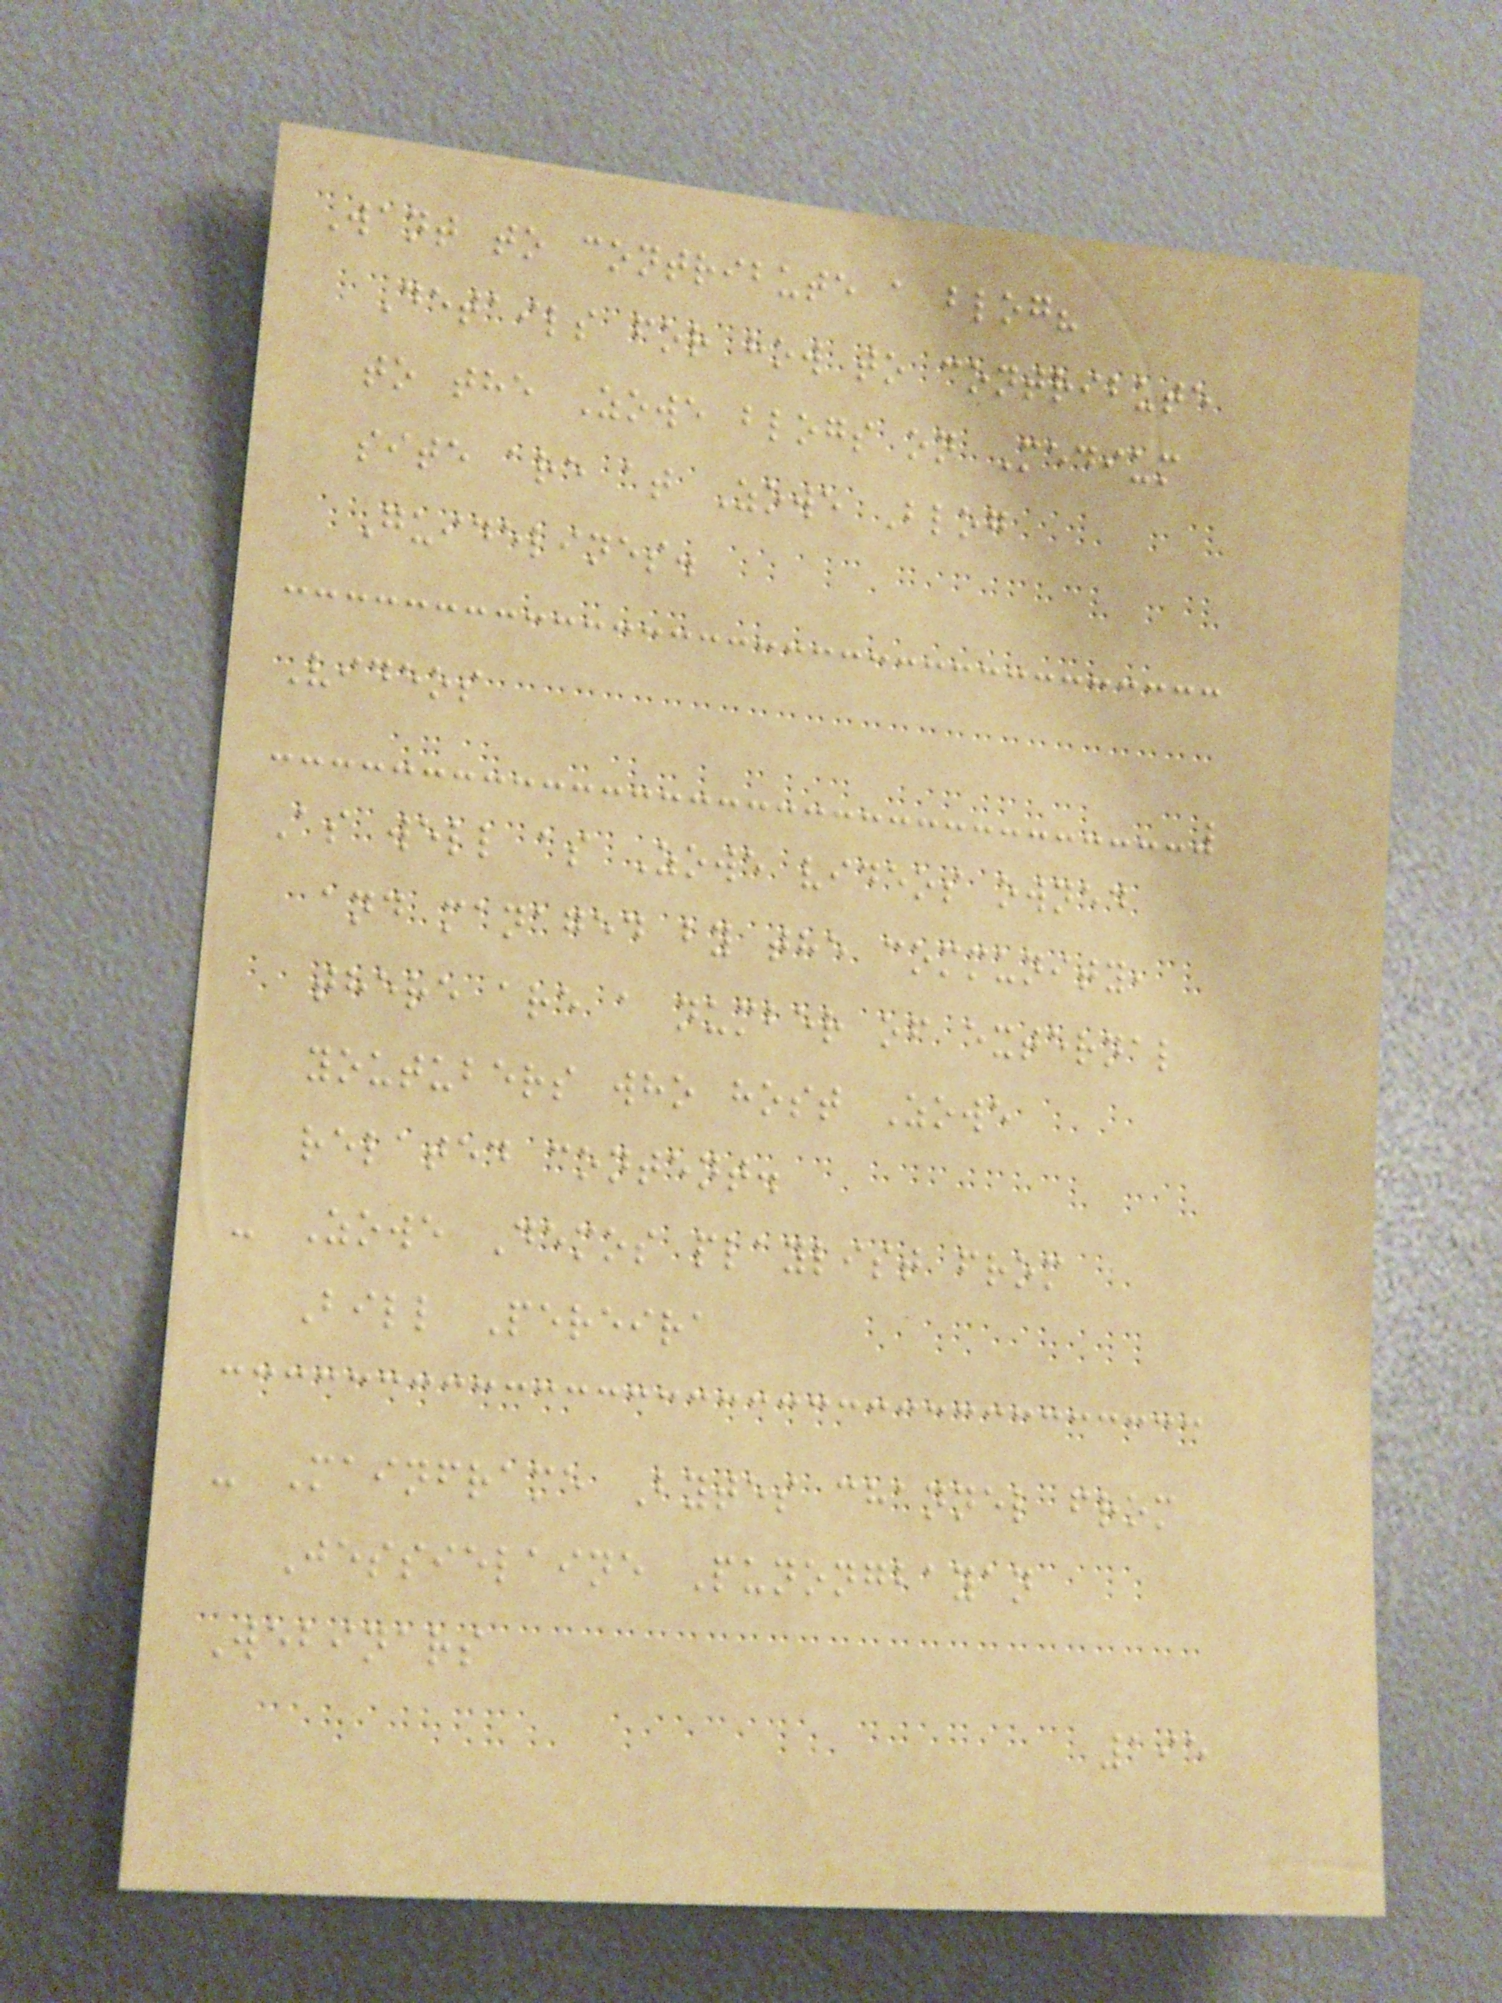Want to contribute a blog?
Details for how to contribute
to the Zowe blogs on Medium
site are at Zowe Blog
Guidelines.
Videos
As well as Zowe videos owned
and managed by the community,
there are a number of external
youtubers who host Zowe
related content.
- Zowe Demos playlist from
Bill Pereira
- Mainframe Bytes channel from
Jessielaine Punongbayan
Webinars
195
